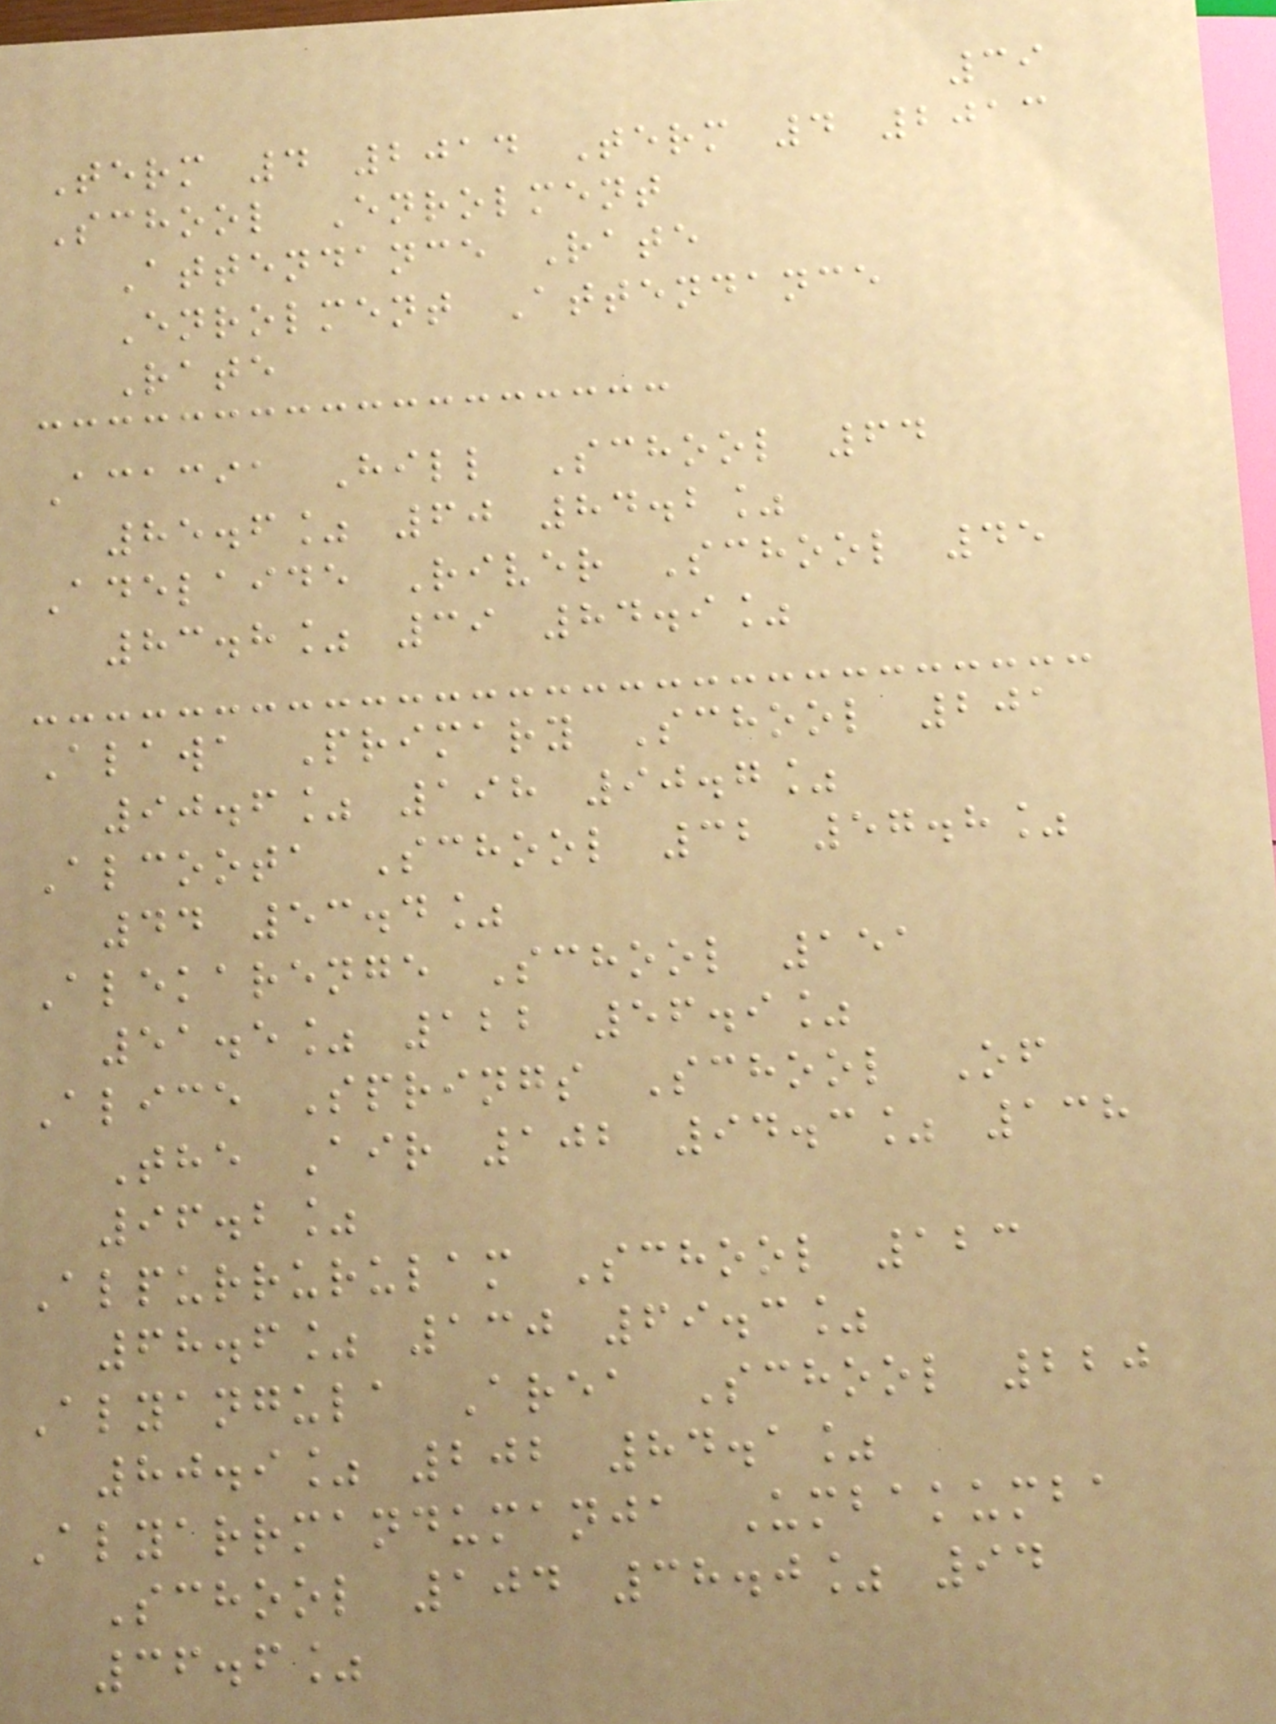39
Term 4 2014 Term 4 2013
School Enrolment
Attendance Rate
Enrolment Attendance
Rate
Acacia Hill School 64
85.6% 60 84.2%
Adelaide River School 45
83.8% 39 84.9%
Alawa Primary School 201
90.6% 198 90.7%
Alcoota School 32 57.8%
44 53.4%
Alekarenge School 151
51.5% 122 56.9%
Alice Springs School Of
The Air 102 94.3% 138
96.2%
Alpurrurulam School 123
68.6% 130 69.3%
Alyangula Area School 220
80.9% 202 84.1%
Alyarrmandumanja Umbakumba
School 104 38.0% 94
36.6%
